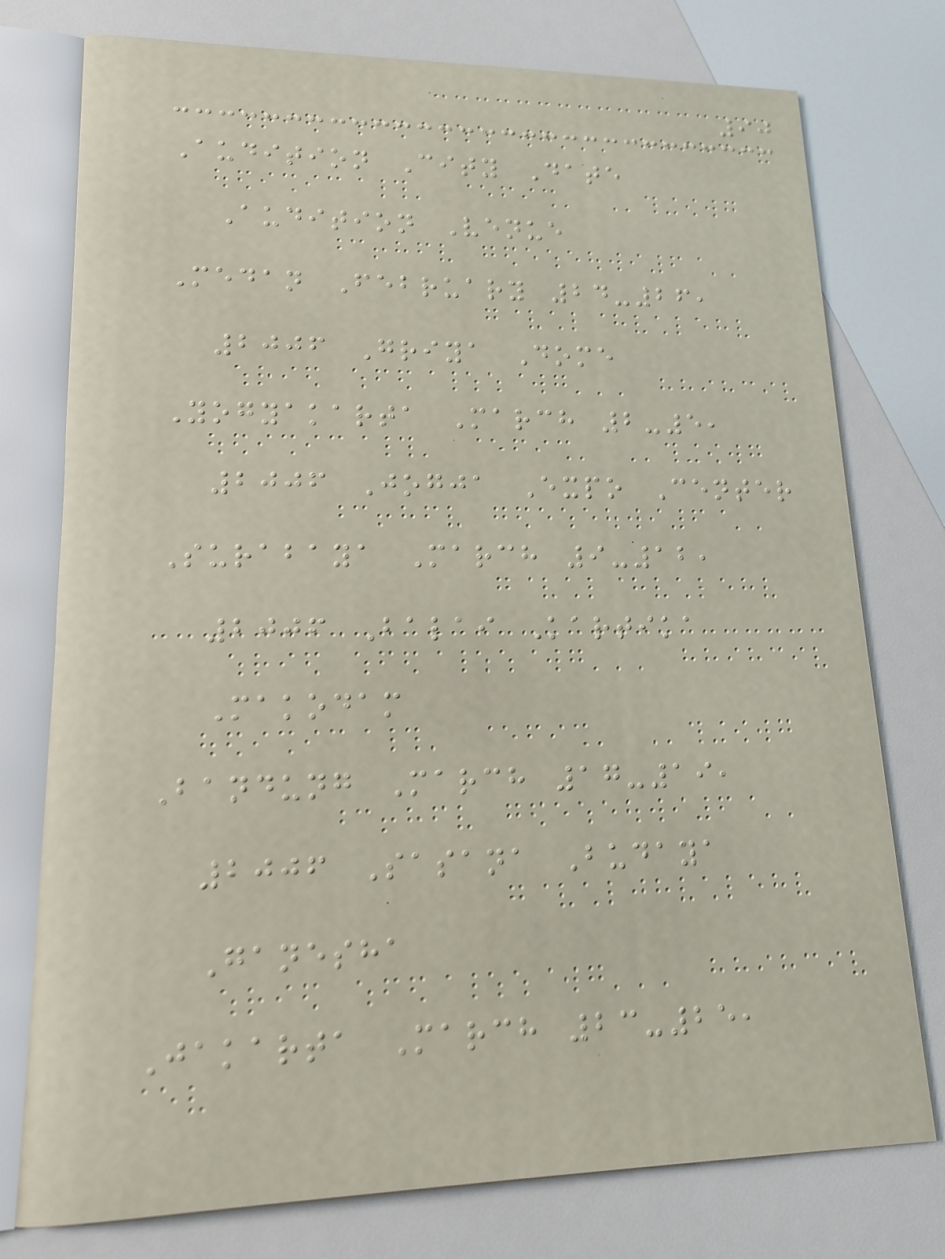90
Audition City Date
Audition Venue
Medan February 24-26,
2006 Griya Dome
Yogyakarta March 2-5,
2006 Jogja Expo Center
Surabaya March 9-12,
2006 Balai Kartika
Makodam
Bandung March 17-19,
2006 Sasana Budaya
Ganesha
Jakarta March 23-25,
